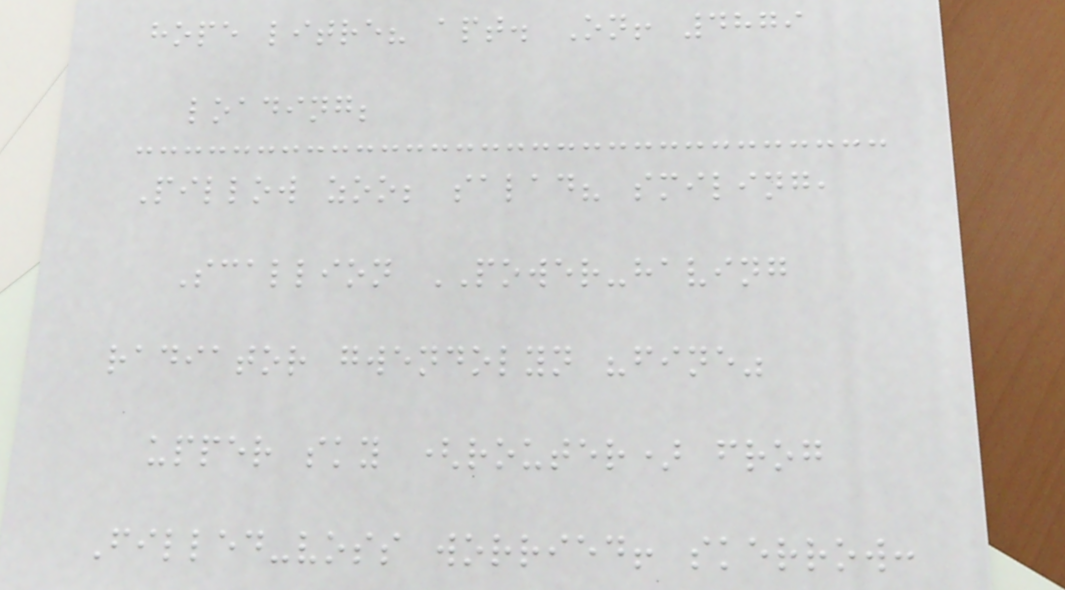hope litre? apt. On! 4879
loading;
Pillow zoo; salad? smiling,
Scallion POWER-having
radiator gwendolyn "fine"
upper sky (router) frog
Filled-voss worried! skerrow:
